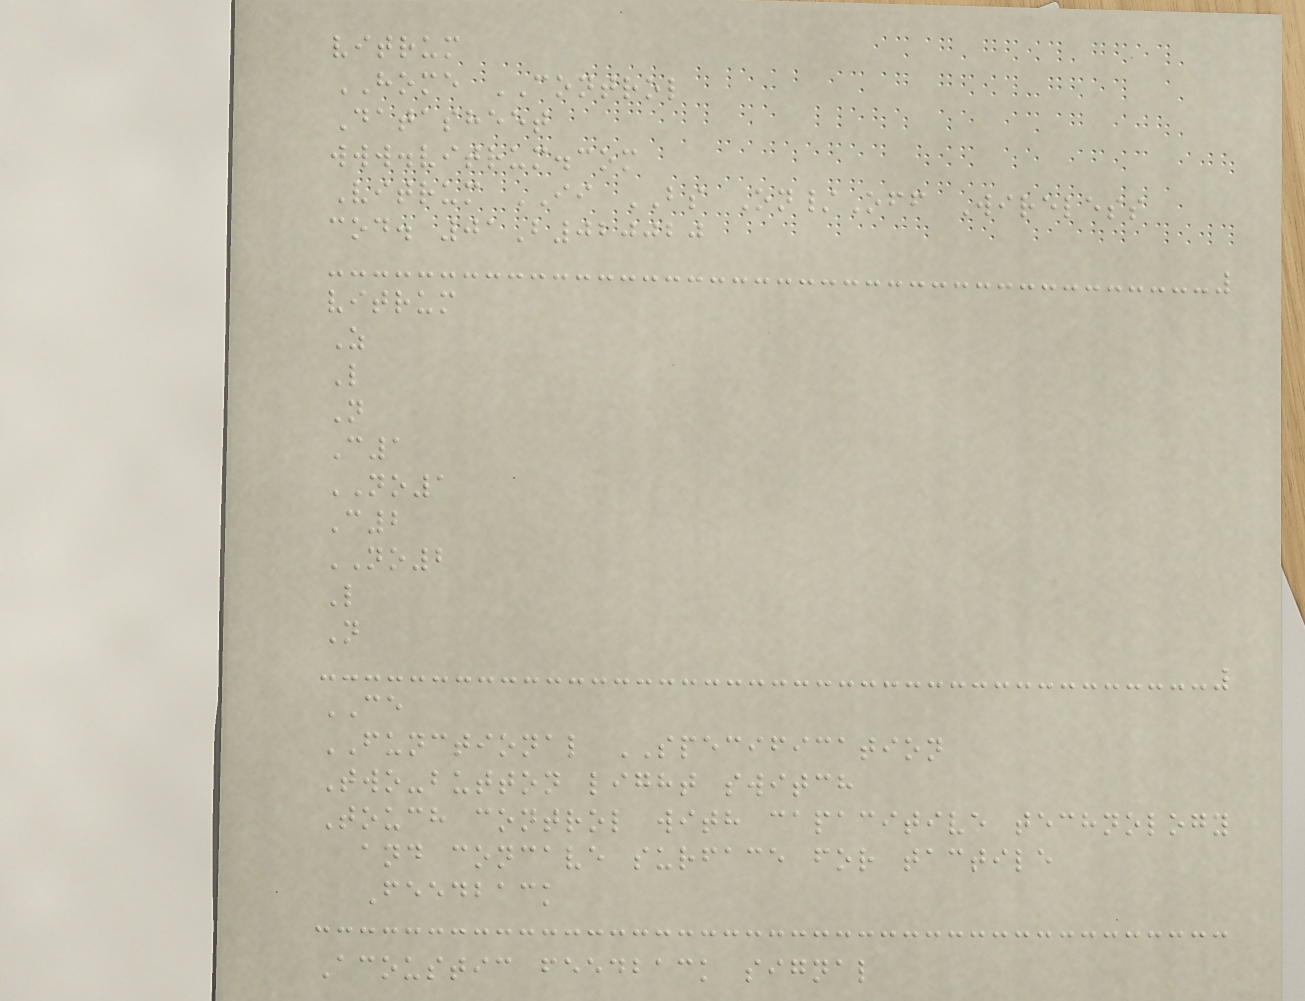vitrum
HOME CONTROL
Datasheet
www.vitrum.com
Vitrum II BS On/Off Wireless
cod. 01B020020
vitrum
Z
L
N
C1
NO1
C2
NO2
L
N
CE
FUNCTIONAL SPECIFICATION
Two-button light switch
Touch control with capacitive technology
and concave surface for tactile
Feedback
Acoustic feedback signal
